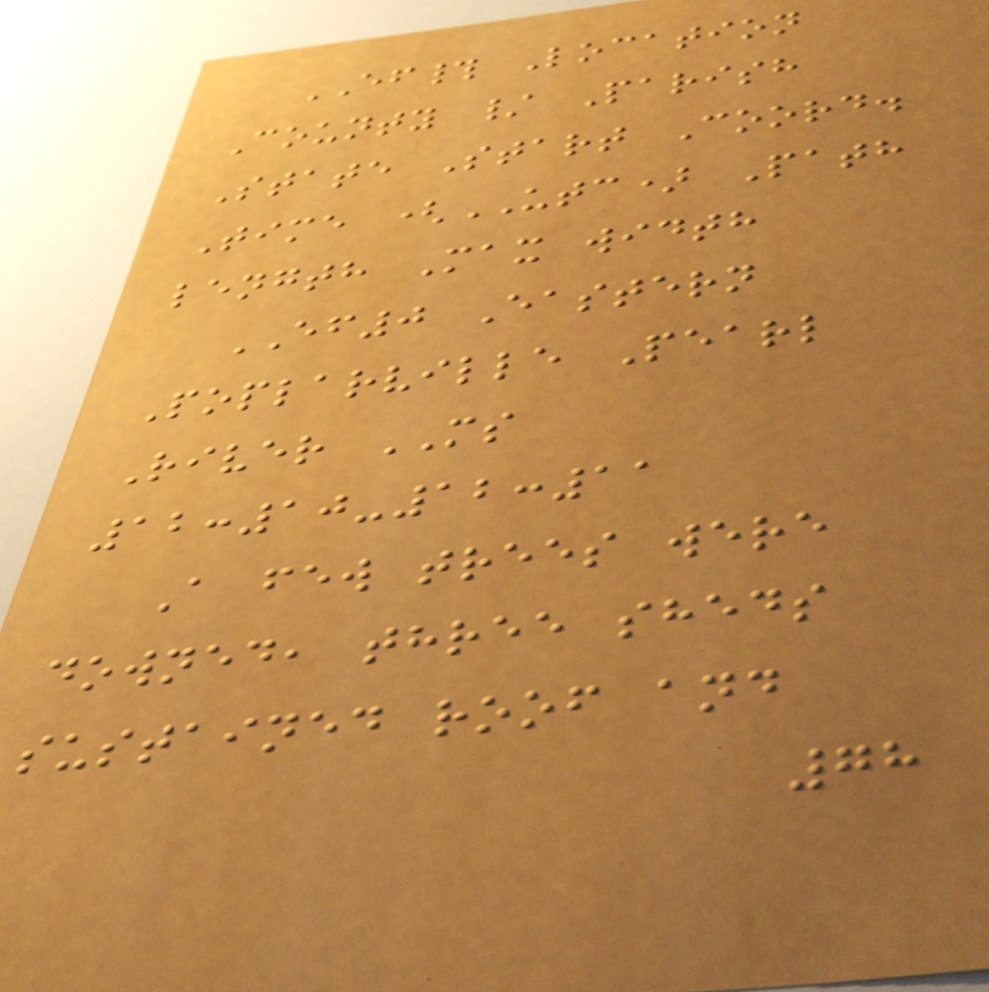EF# Location
County / Parish
State Start Coord.
Time (UTC) Path
length Max width
EF0 Eastern
Poplarville Pearl
River MS
12:10-12:11
A few trees were
downed, three sheds
sustained roof and
78
